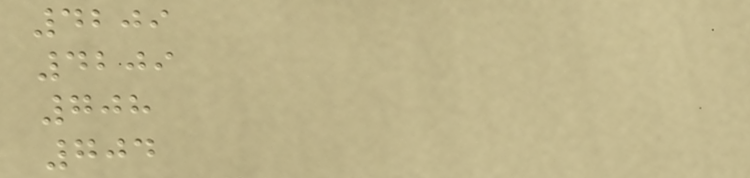4209
4209
708
704
